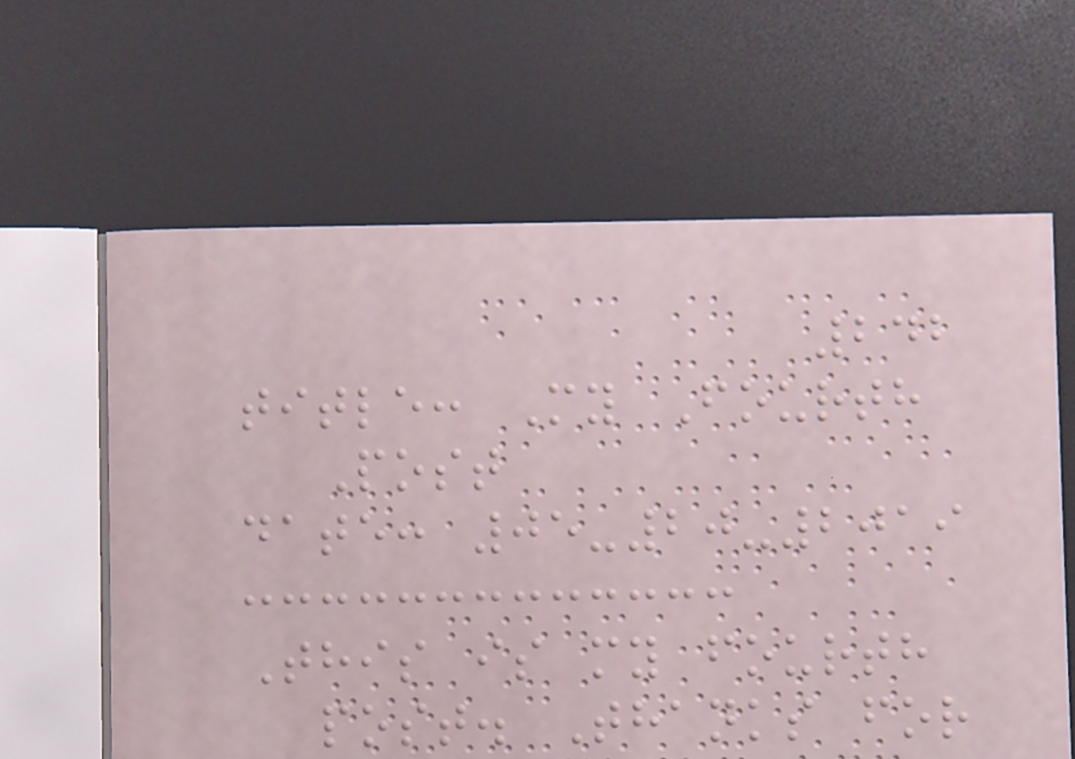242
title: My Fourth
Post
date: 05-20-2019
This is my fourth
post. Thanks for
